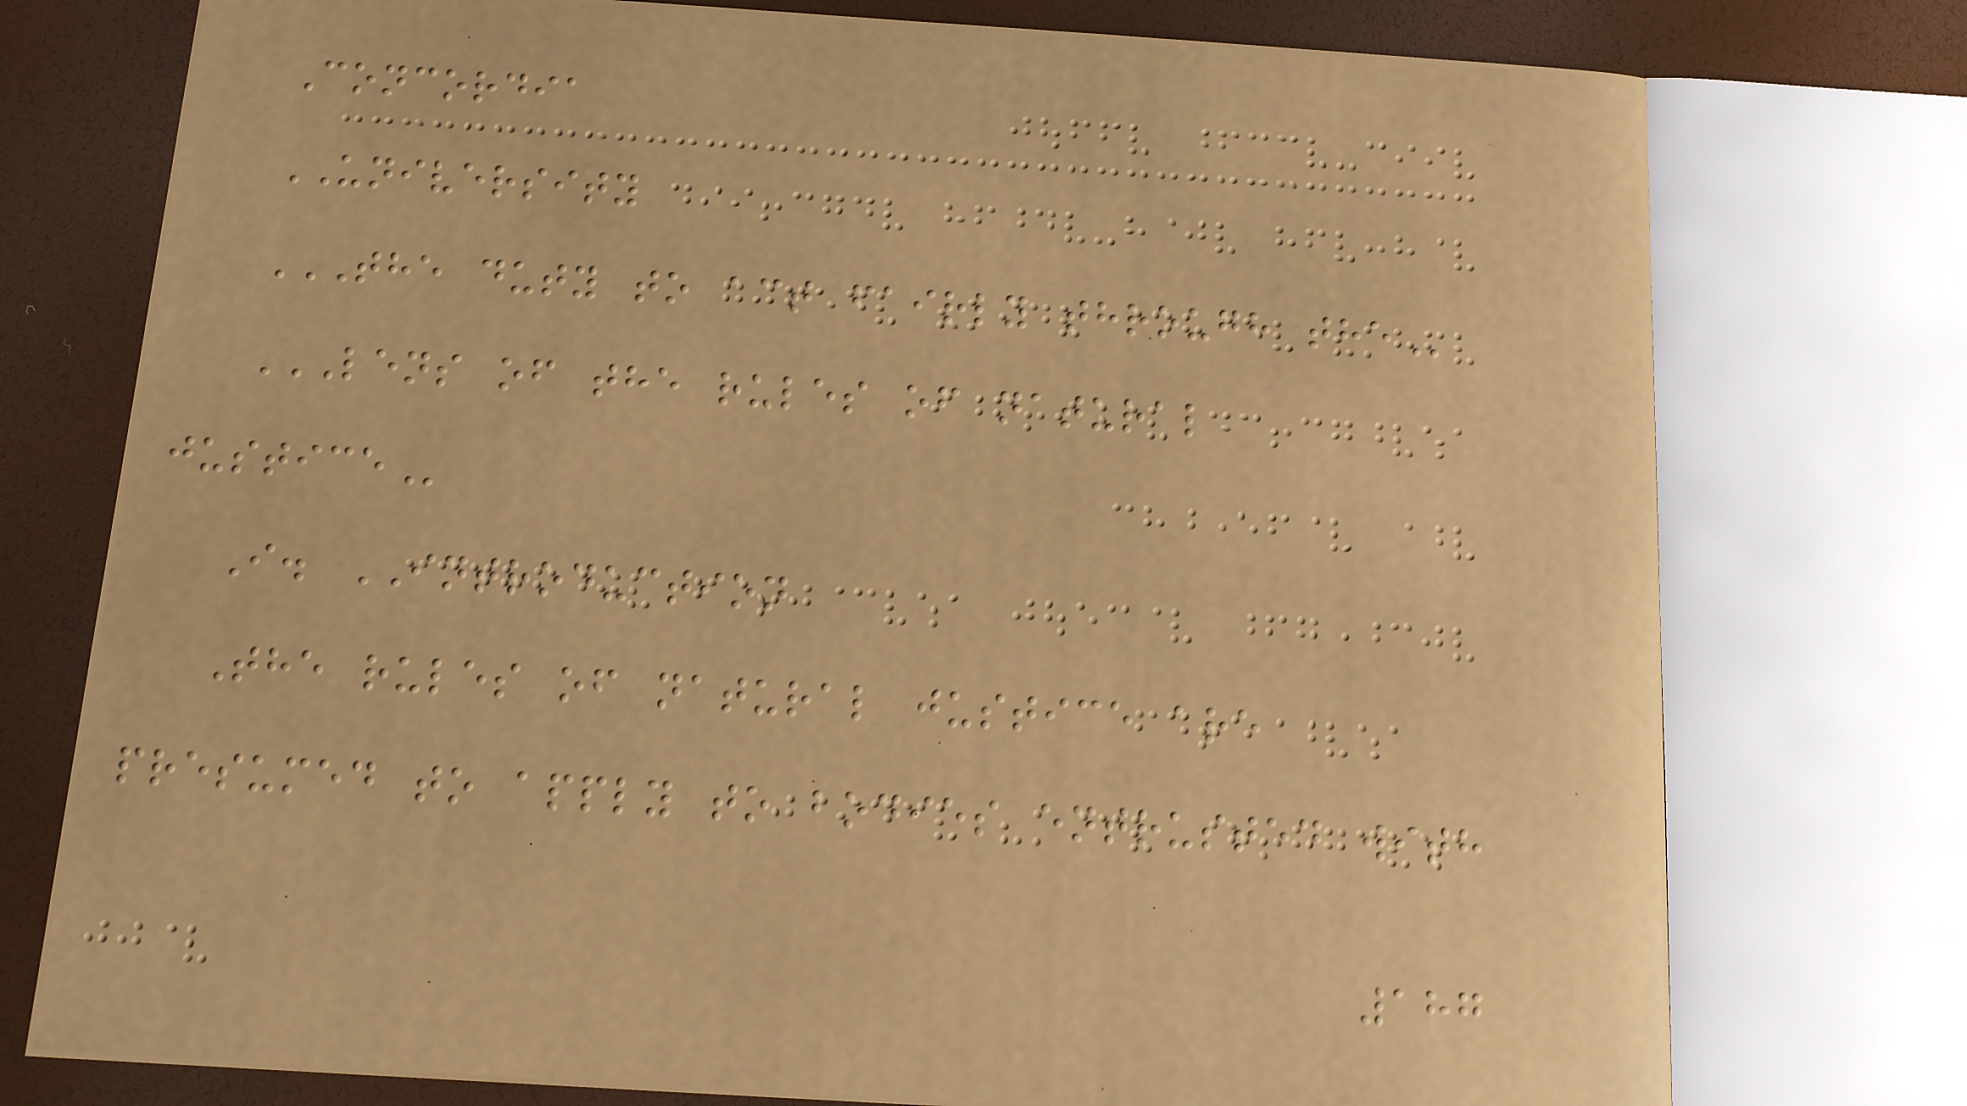Concordia
UNIVERSITY
THE DUTY TO ACT FAIRLY THROUGH THE
LENS OF THE RULES OF NATURAL
JUSTICE
I. INTRODUCTION
The rules of natural justice are
presumed to apply to bodies entrusted with
187
